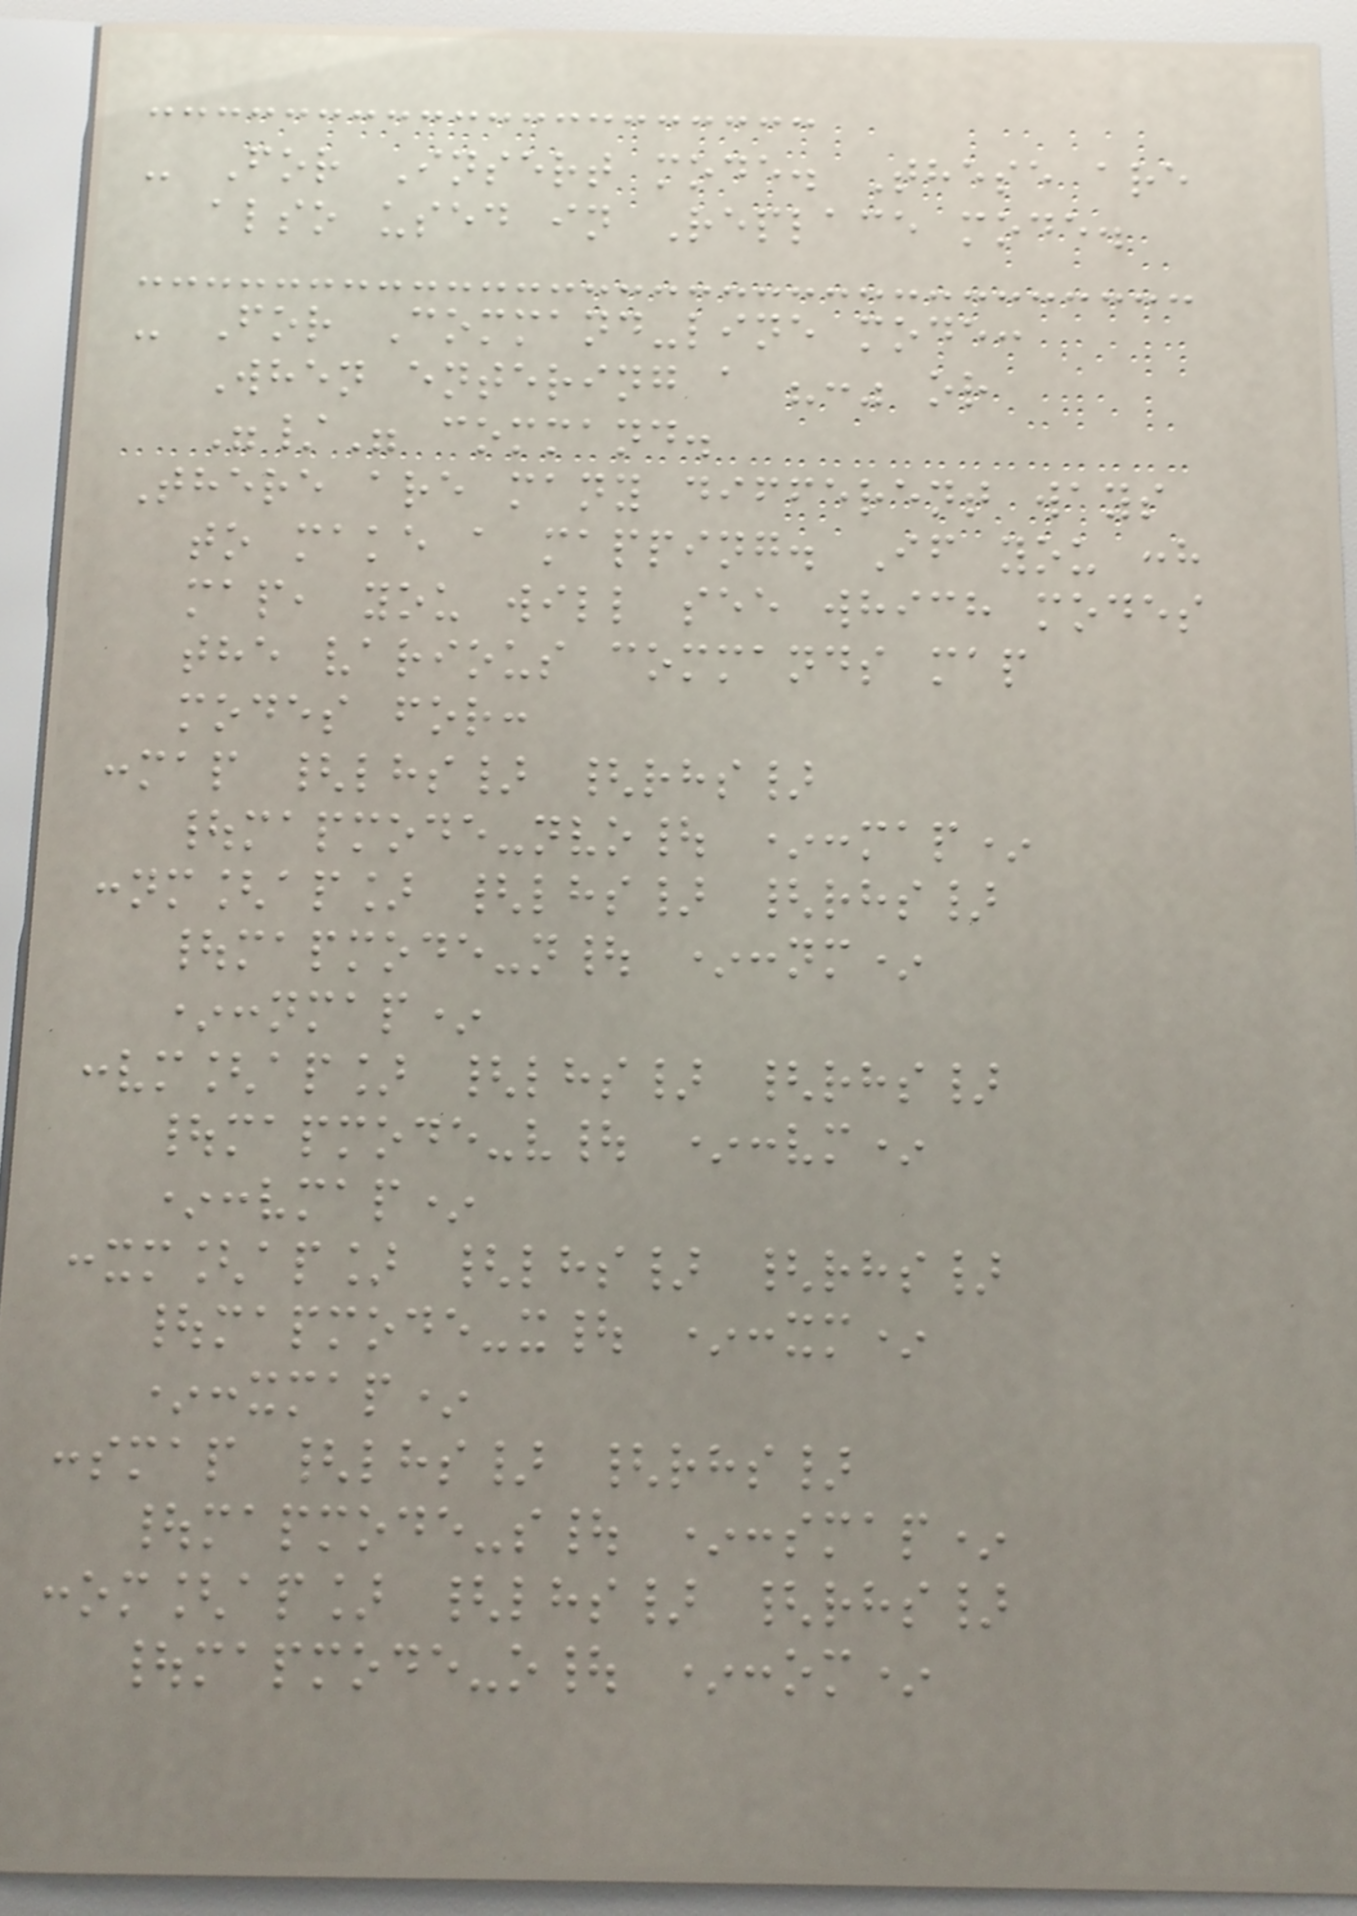- For Insert mode. These are
also used in Replace mode.
- For Command-line mode:
When entering a ":" or
"/" command.
There are many different ways
to make a mapping. If you :h
map, you will see which modes
the various commands map
modes for:
:map {lhs} {rhs}
|mapmode-nvo| *:map*
:nm[ap] {lhs} {rhs}
|mapmode-n| *:nm*
*:nmap*
:vm[ap] {lhs} {rhs}
|mapmode-v| *:vm*
*:vmap*
:xm[ap] {lhs} {rhs}
|mapmode-x| *:xm*
*:xmap*
:smap {lhs} {rhs}
|mapmode-s| *:smap*
:om[ap] {lhs} {rhs}
|mapmode-o| *:om*
